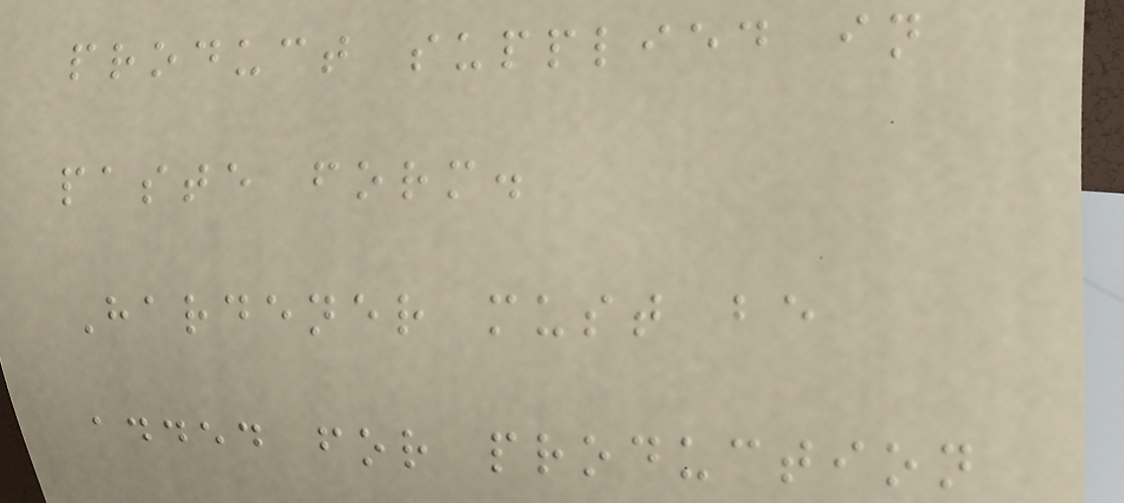product supplied in
paste form.
Hardener must be
added for production
